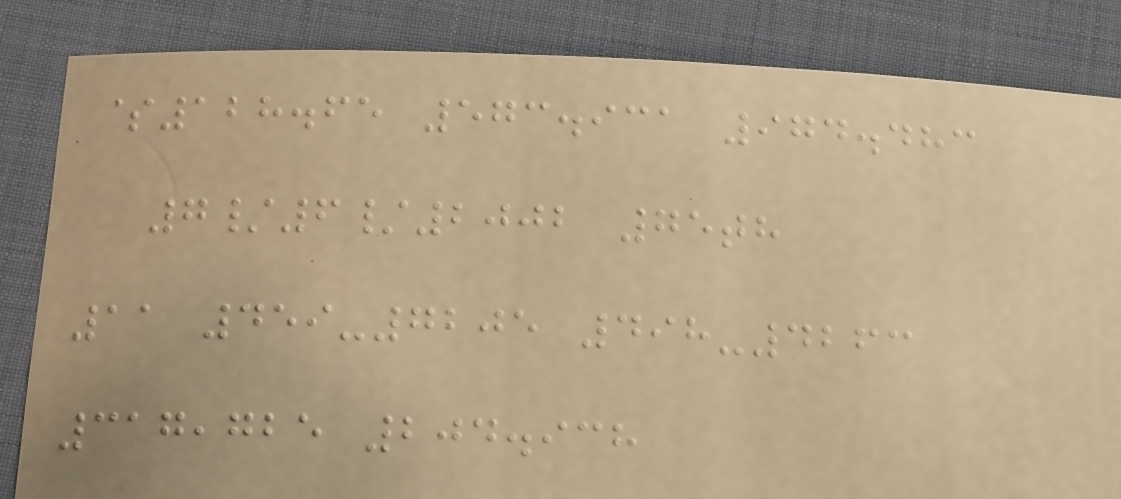$128.65 573.931 974.483
7/6/2002 75th
11 459-7205 498-4263
317,725 204.938
